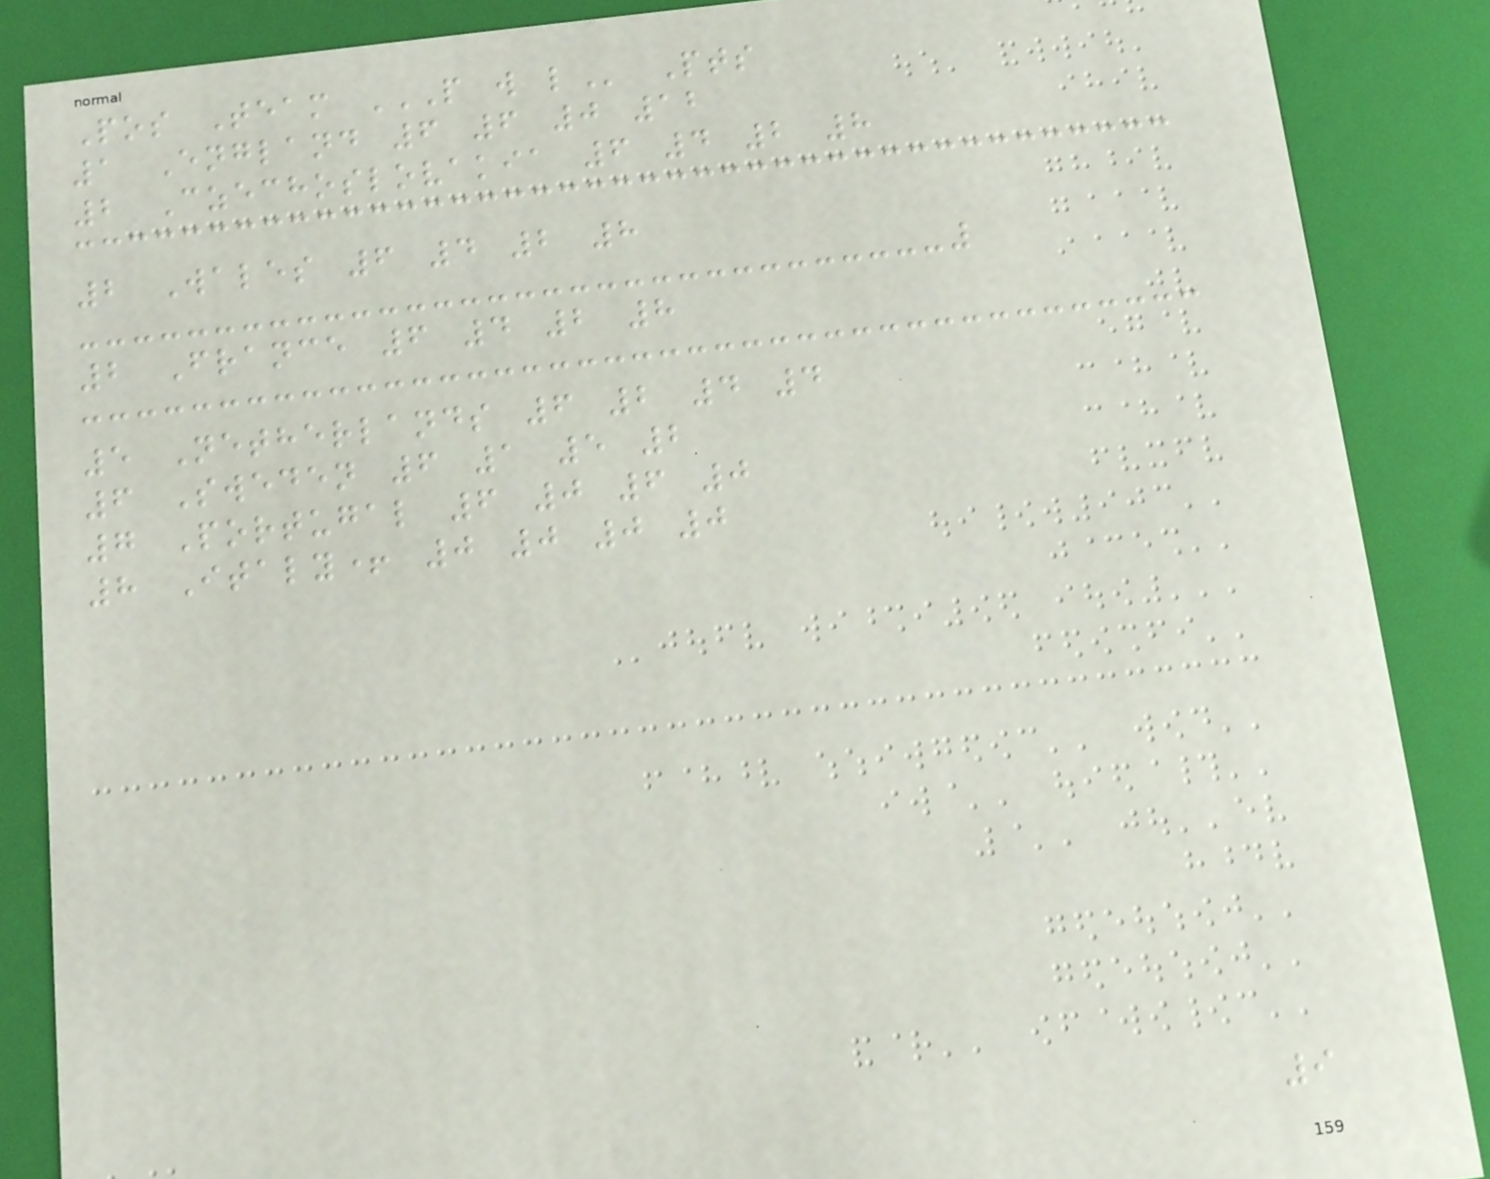Pos Team P W L Pts
1 England 6 6 0 12
2 Czechoslovakia 6 4 2 8
2 Wales 6 4 2 8
2 France 6 4 2 8
5 Netherlands 6 2 4 4
6 Sweden 6 1 5 2
7 Portugal 6 0 6 0
8 Italy+ 0 0 0 0
9
